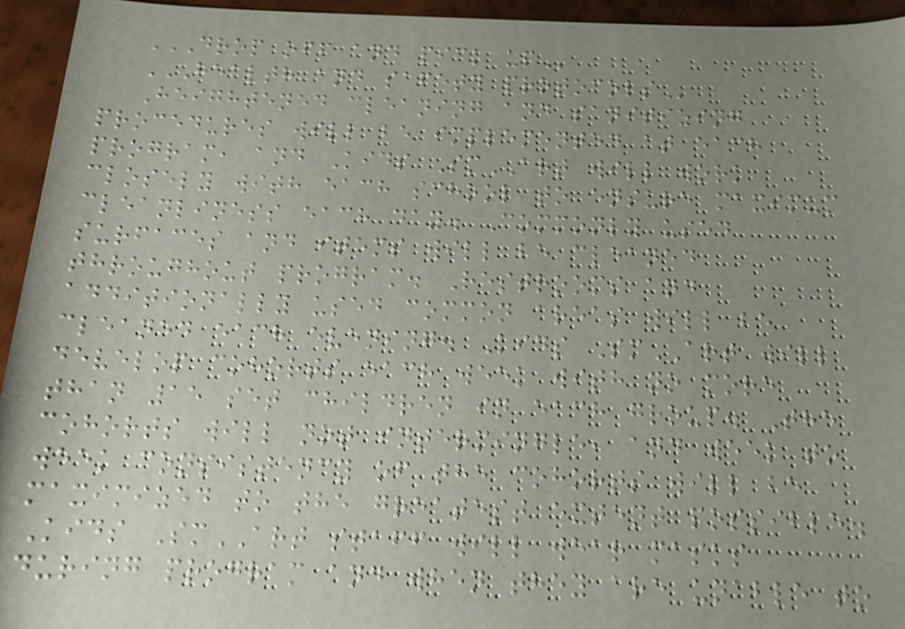DROP OFF AND PICK UP
HEALTH AND SAFETY PROTOCOLS
Heightened cleaning and sanitizing
procedures will be implemented at each
program, and Kids SmART will work
closely with each school to ensure maximum
cleanliness each day. Commonly used
surfaces and items will be cleaned
throughout program. Restrooms and
additionally used common areas will be
cleaned each evening. Kids SmART will
develop cohorts each week with no more
than 15 set children in each group. The
cohorts will not intermingle, and week to
week consistency of the cohorts will be
maximized to the greatest extent possible.
Kids SmART staff will wear masks
during program and when they are unable to
